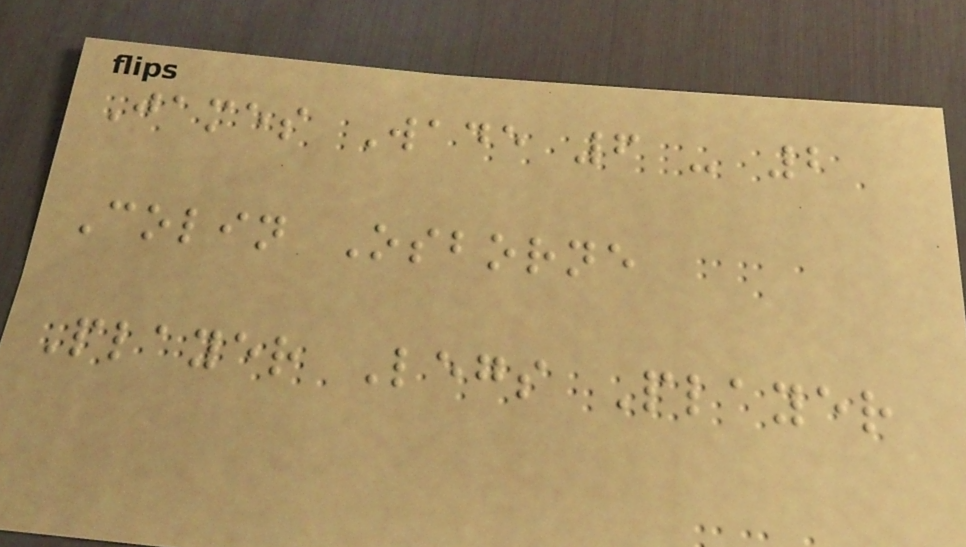James Wade 6 - 2
Colin Osborne
Player Legs Player
